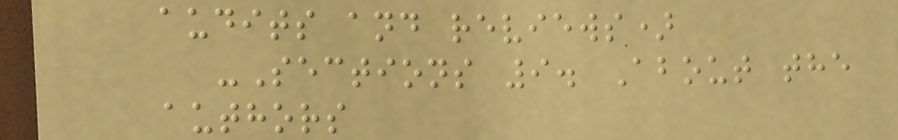audits and reviews)
-Sections 9. About the
authors
